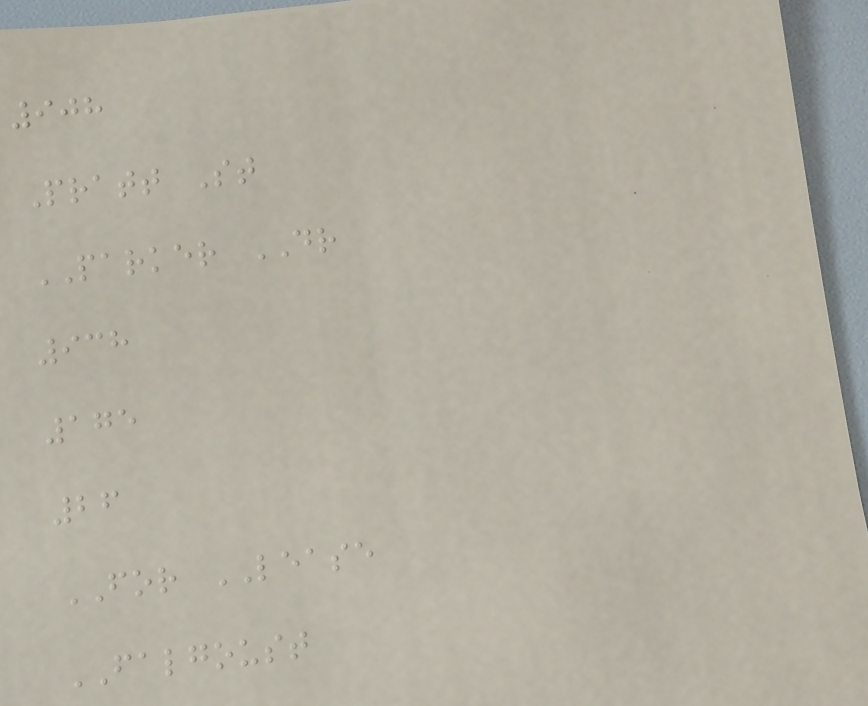908
Pratt St
PARKER DR
938
175
26
FOR LEASE
FALGOUST
